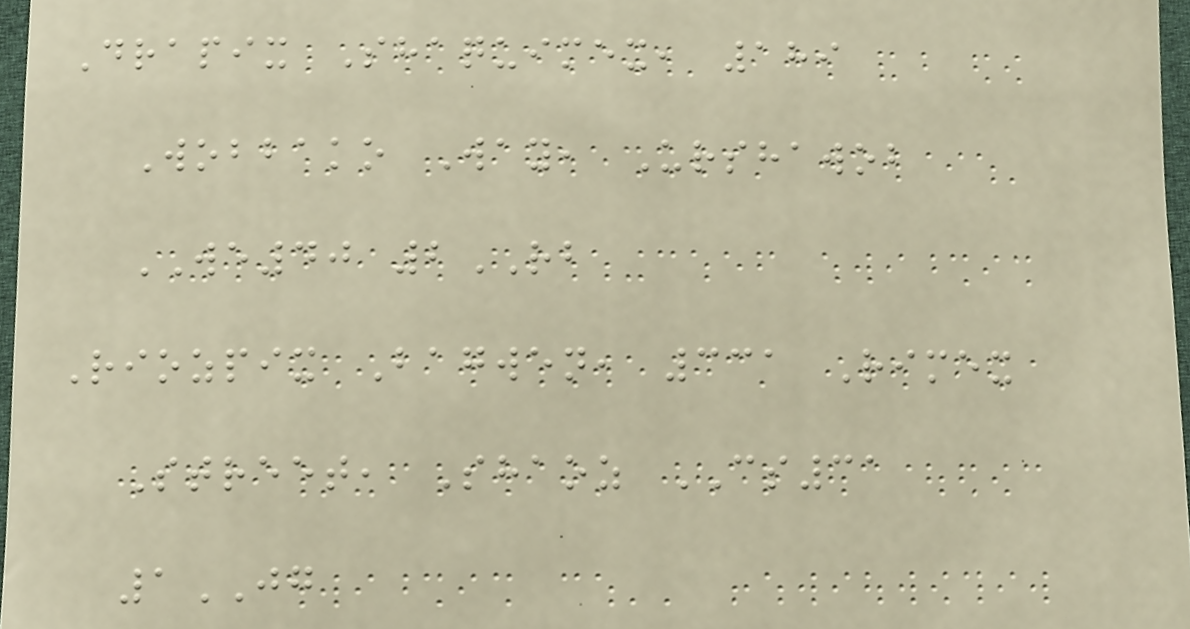Drapix Shaquimex, 189
Wobbako Way, Urshawob
WE40 2RB
Riozpix Bagwen, 331 Rimex
Street, Shaoz CS31
1JG
